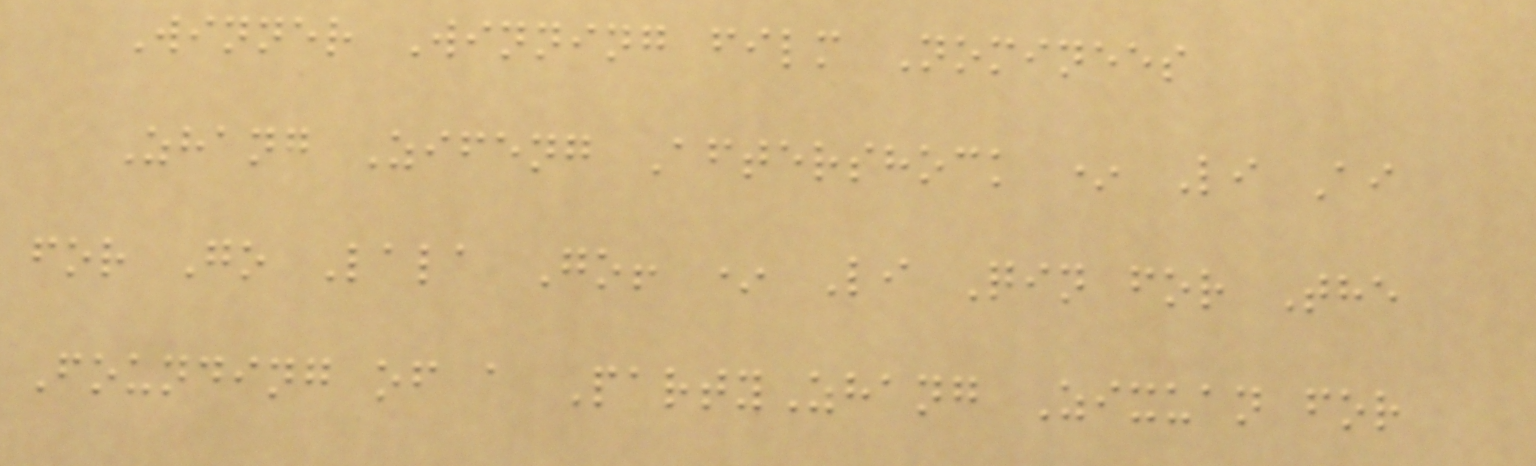Winner Winning film Nominees
Zhang Zifeng Aftershock * Li Ai
for Go Lala Go! * Li Qin for The
Founding of a PartyZhang Zixuan for
